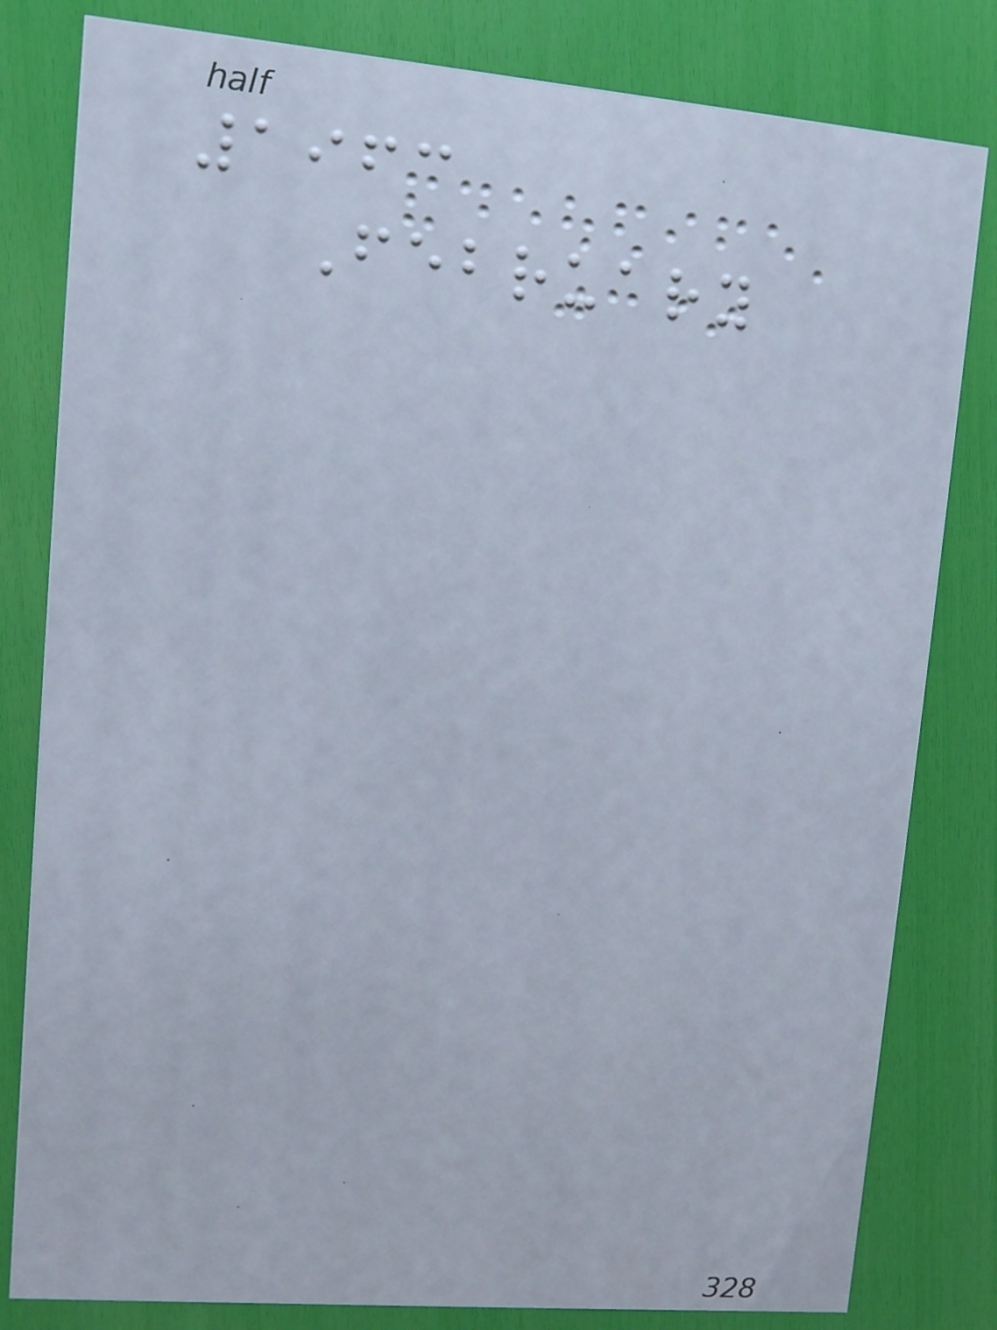1963
February
